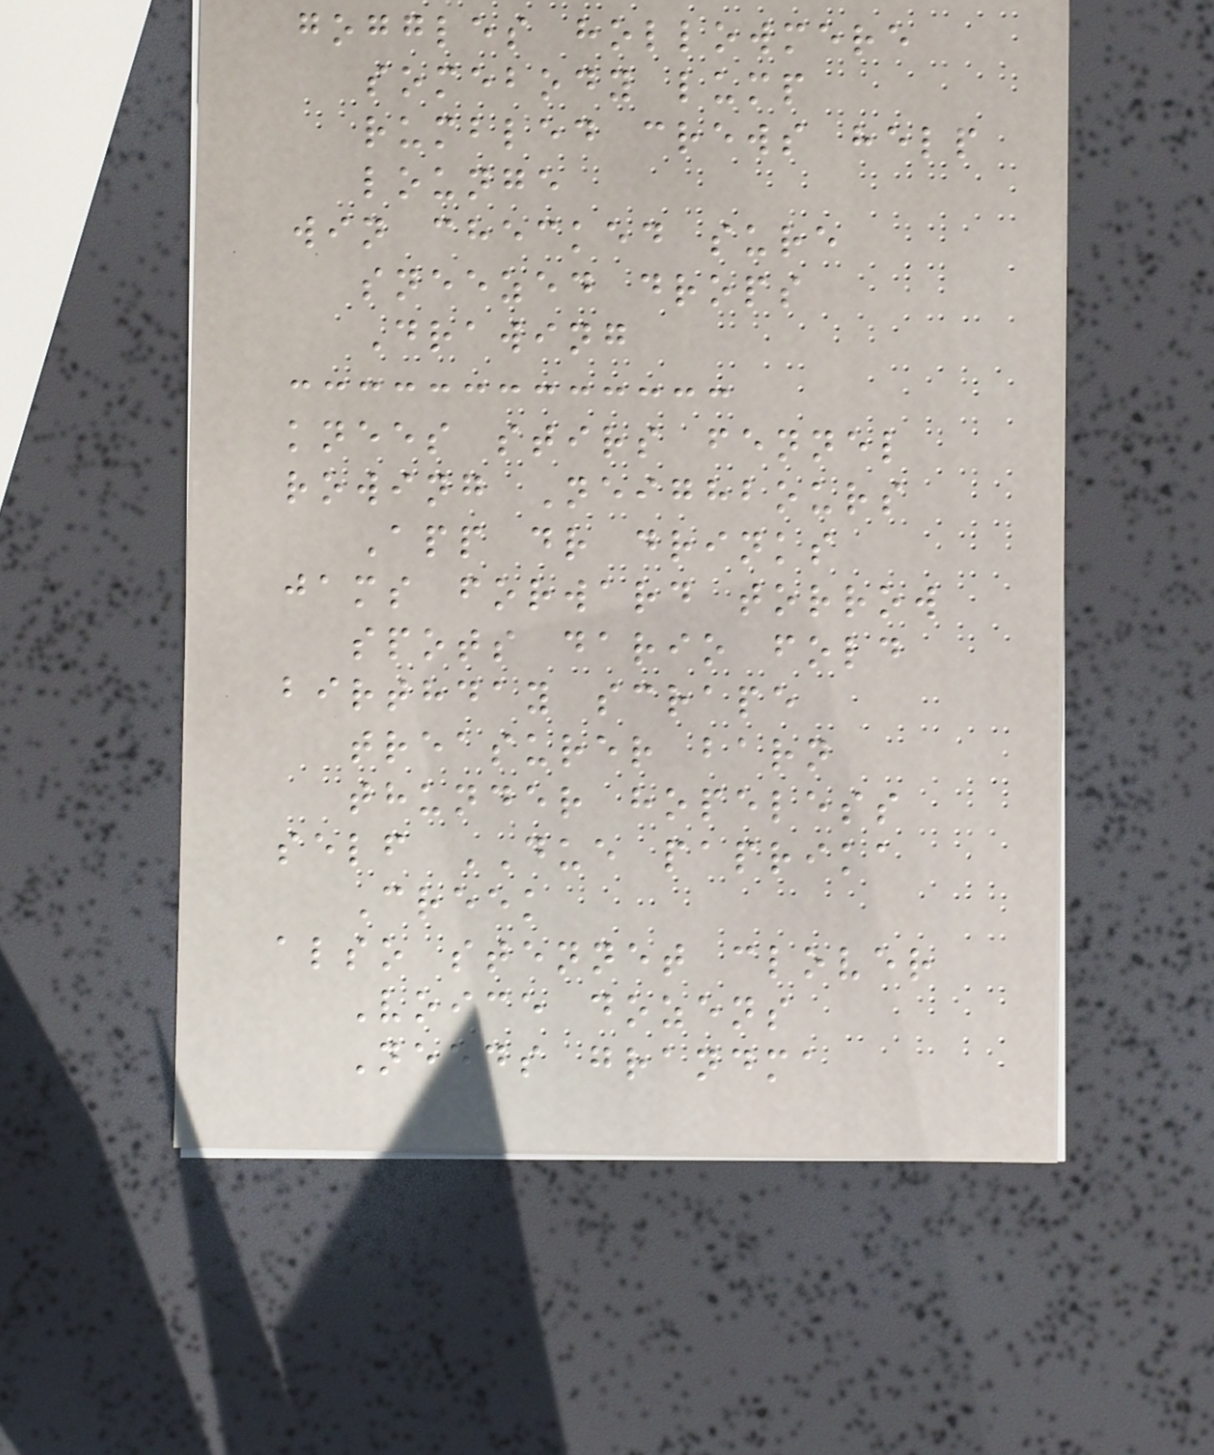goggles hollowmere
somebody lump
rumbled crews help
lounge
win checked sure
sneezed drops
Drawing
knees stirs fennel
rowing Neighbours
App dr drinks
jams forward torrow
spots dario fold
birthday scrape
treasurer barn
thunder hopeless
self DUE paprika
Creek
also stennet clover
Voice dozens
Needs grandma
